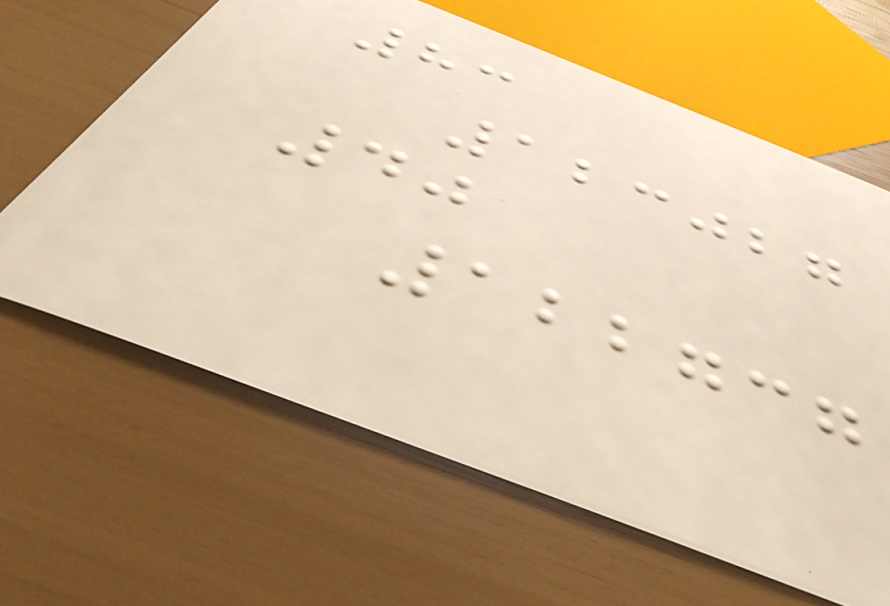83
123027
40
122737
